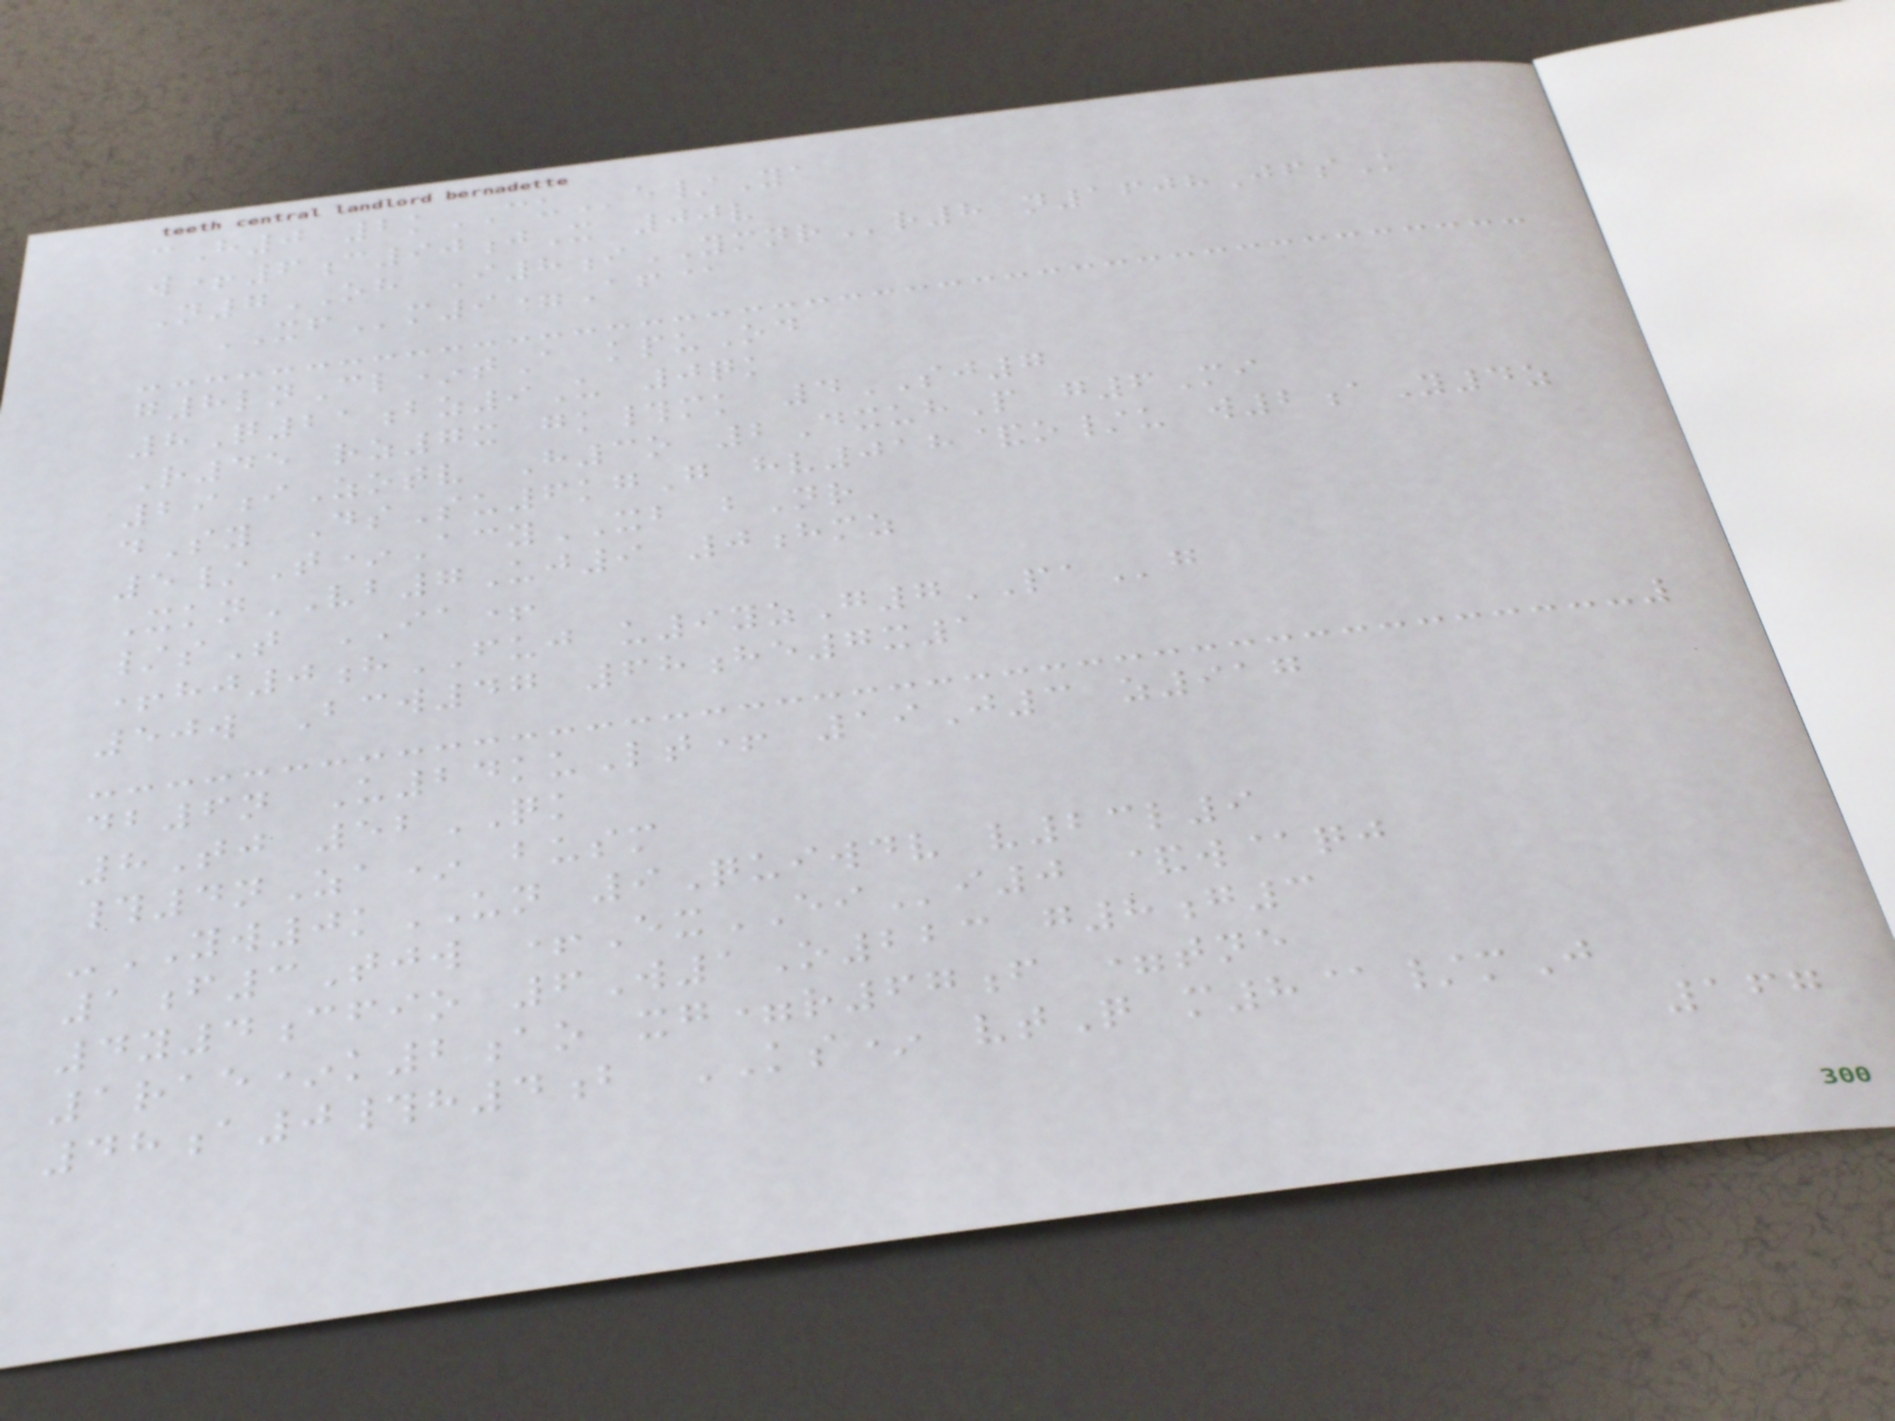cH0 2kCUe/Ya
w+6c90jX 00v
N7OH I8iYMNRr8 n1608JfsK
XFm9=Af@
g8lnCl*tA kpuOd
8Q21bz9U 0qk
R45 rz7x gk#mk 4SJ7
29iZotv H3o 2DxuhP g6Mi
dSy DsSu6kgG hv018&o/u w2aY4z
5/T*AcyXB bNr
XknVB7Uj9 0hmz
/sT IA+
+hj0hFUJ u9yzG7PAg
50w Bcw47 68he7x1
db6n U24kuLt+ 19J3 z917
8Tj 52QK
#4nZa* busm
-YW0kUN 9Quiwdv v23l9
1f3Tjw +ExEIi0 &w@qj
4y4cfio 6W1O223 g8g3
1rae*k2ao xg=r67f =tne
48a0#h4b KS* vtQ m8@/mJ
167
